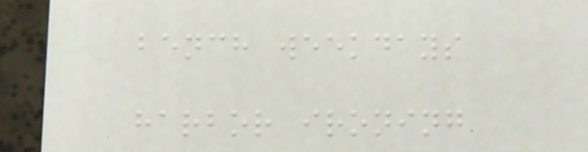bench weekdays
harbor ironing
